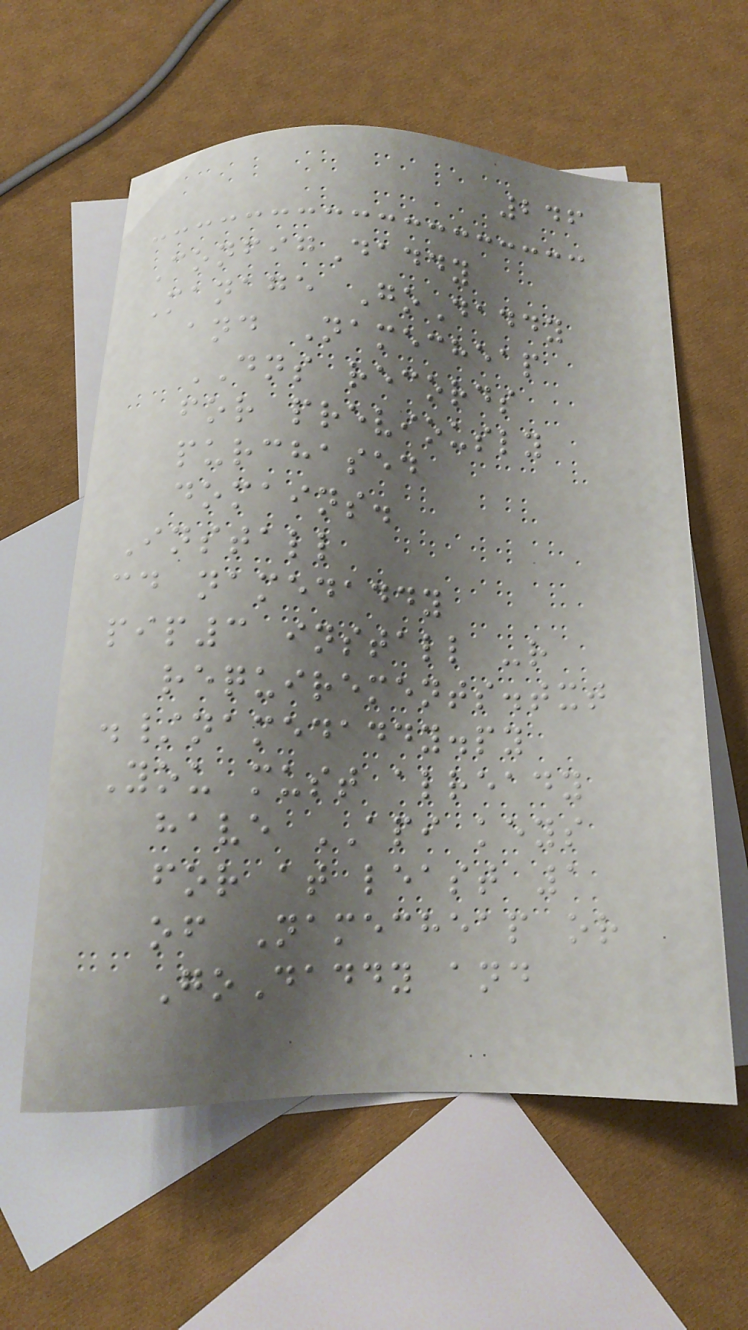246
ConfigDaddy
Manage GoDaddy
and Namecheap
DNS records
for previously
purchased
domains.
Install
cd namedaddy
pip3 install -r
requirements.txt
./namedaddy.py
You must already
have API keys
for at least 1
of Namecheap or
GoDaddy and
